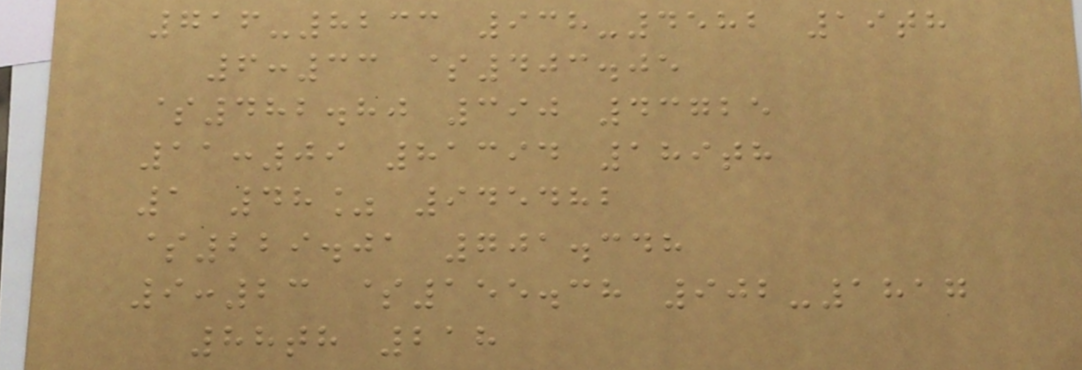716-8233 938-4582 19th
6:33 $403.05
$482.80 390 43725
11:09 81394 189th
1 48% 945482
$229.01 701.348
9:23 $155.38 902-1817
88th 218
